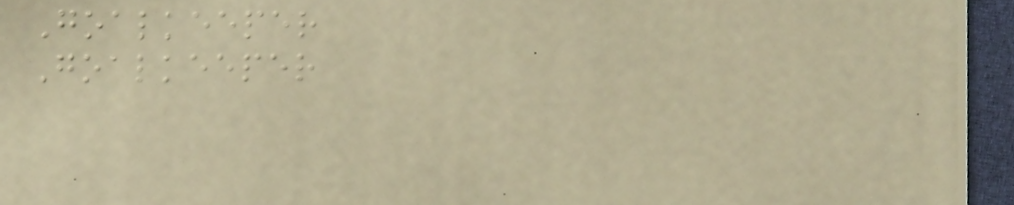Goalkeeper
Goalkeeper
